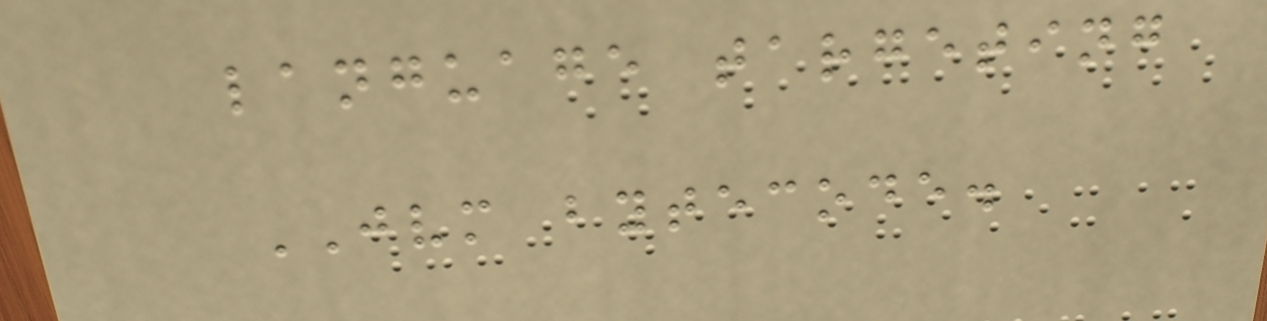language targeting
JVM bytecode.
